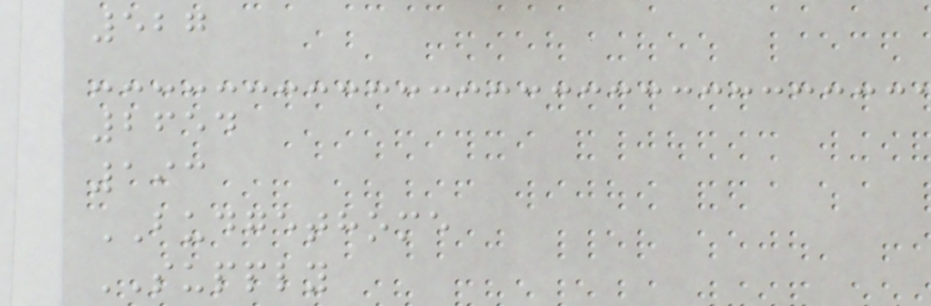527
2654
193
BUDGETHOME
SUPPLY
